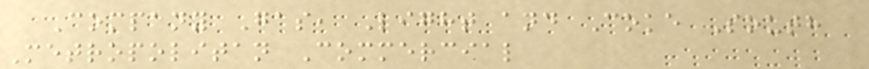Company Gas, Light and Coke South
Metropolitan Commercial
